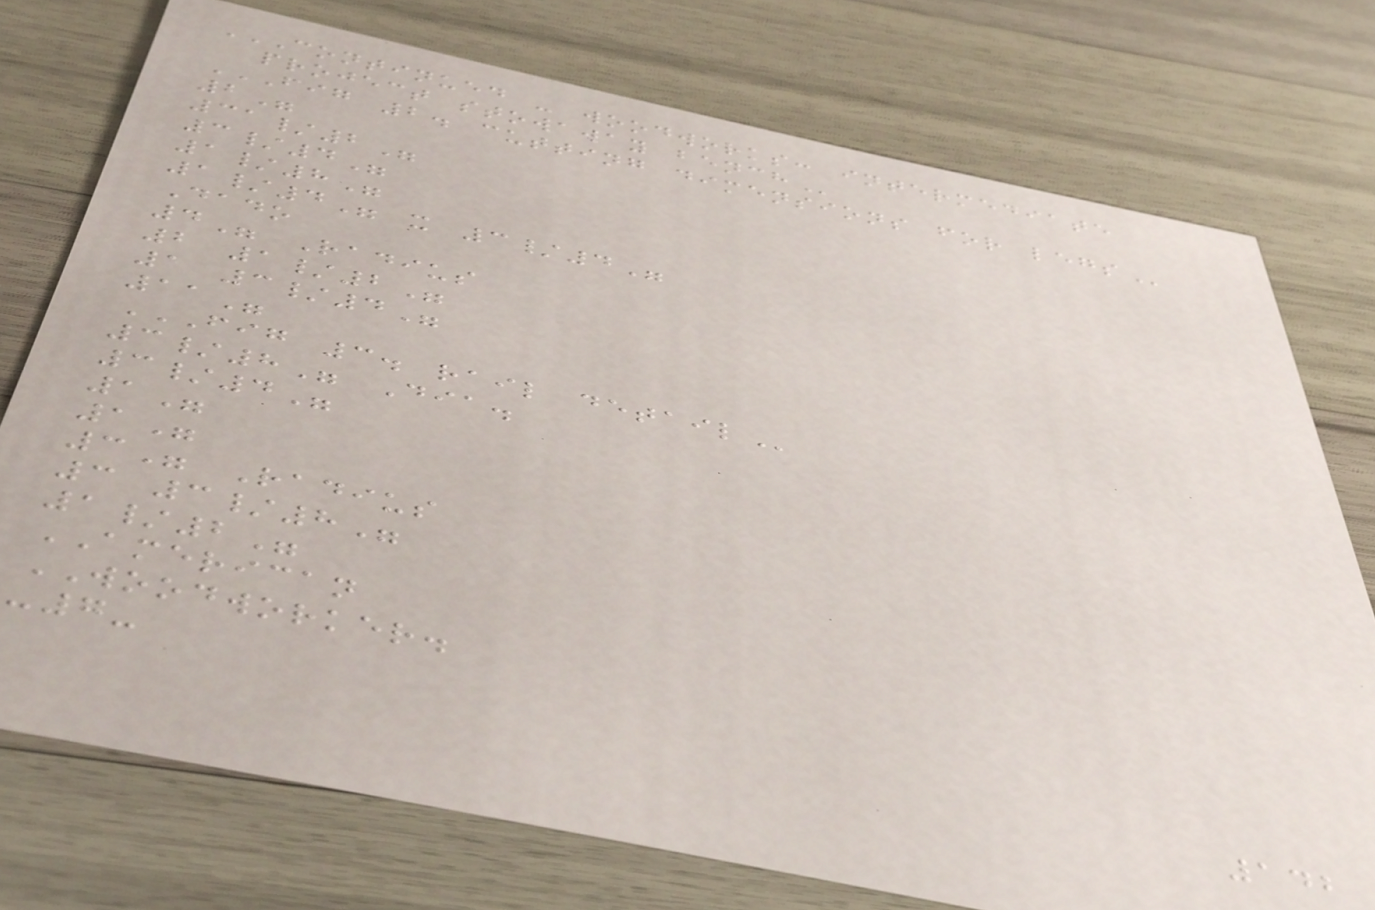CONTINUED - WOODWORKS: INTERMEDIATE
PROJECT STOWAWAY BENCH
FIG 2. CUTTING DIMENSIONS FOR LEGS
2"
31/2"
3/4"
1/8"
1/4" x 3/4"
Dado
4" Radius
2 1/2"
1 3/4"
11"
FIG 3. RAIL DETAIL
3/8" Dia.
3/4"
1"
1"
3" Radius
3 3/8"
1/2"
AMERICAN
WOODWORKER.
-7-
142
